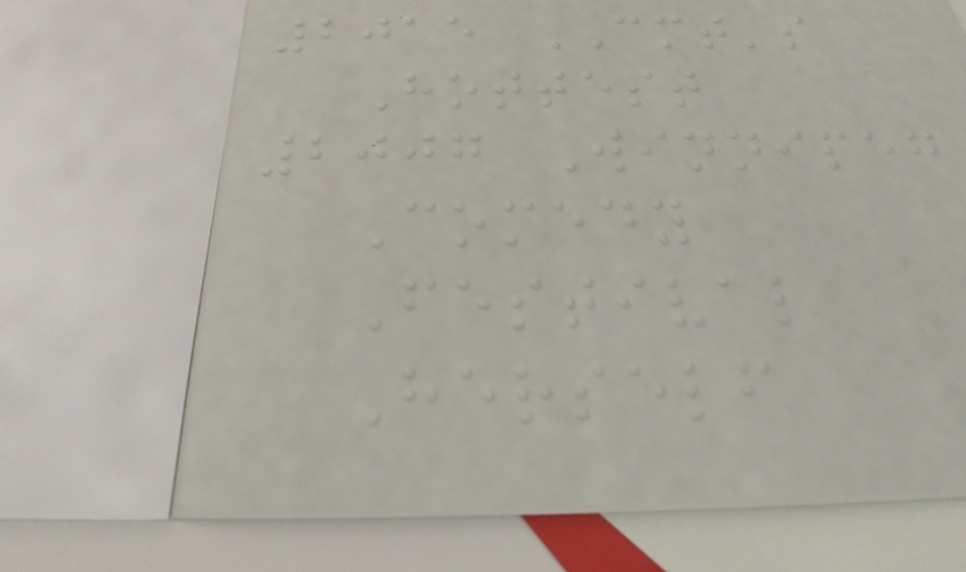2015 CMT's
Hottest
2007 Winnipeg
Comedy
Festival
Herself
